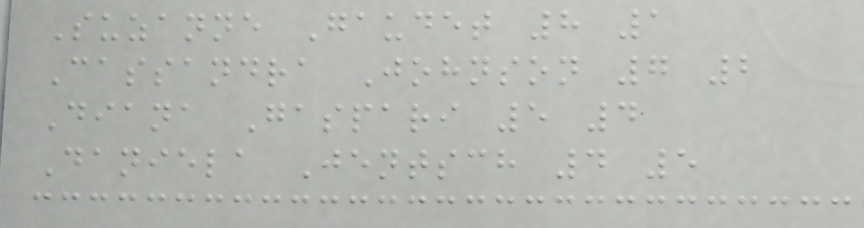Suzanne Gaudet 8 1
Cassandra Johnson 7 2
Diana Gaspari 5 4
Daniela Jentsch 4 5
